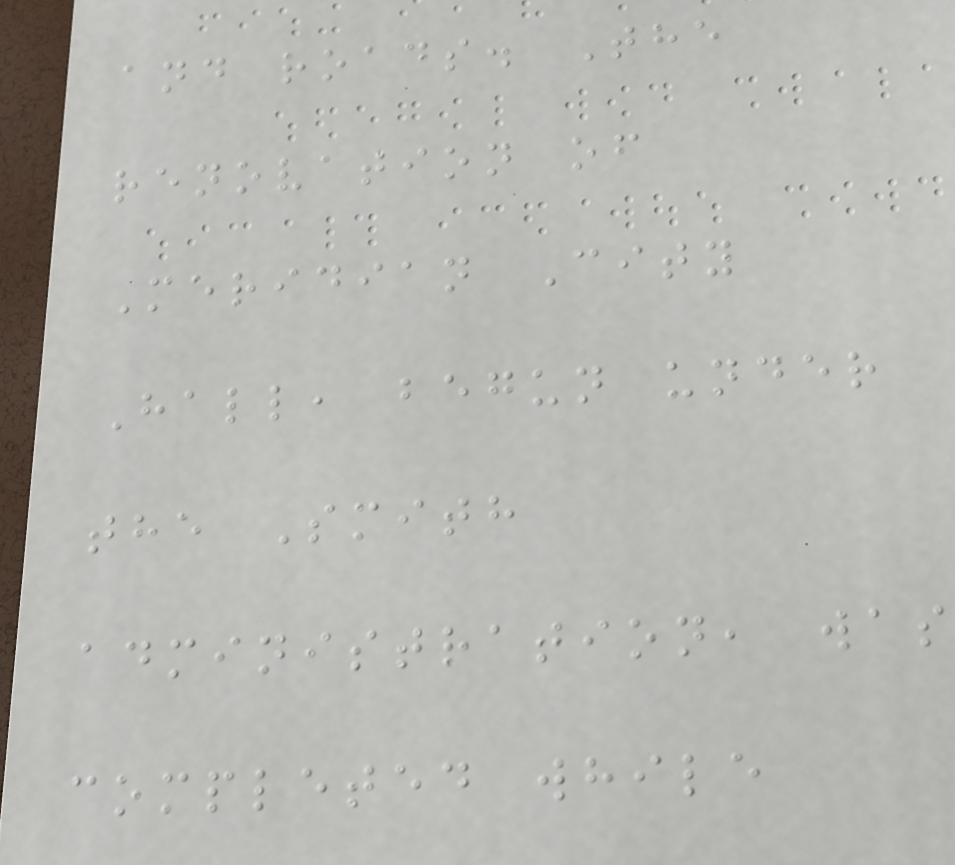and roads. The
renovation of
Meridian City
Hall, begun under
the Smith
administration, was
completed while
